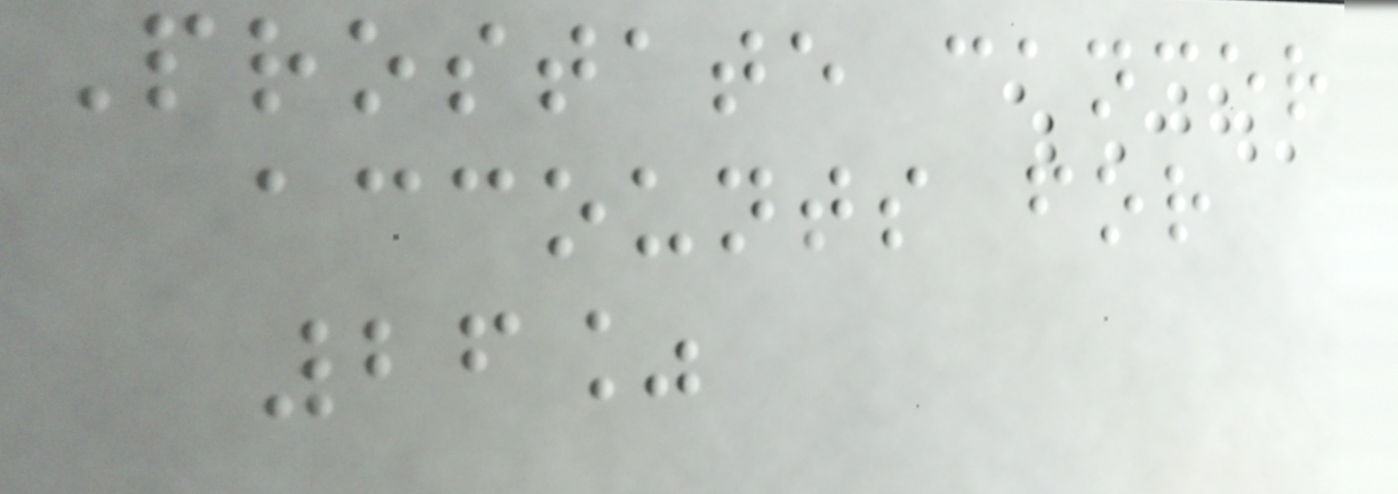Prostate cancer
accounts for
26%
